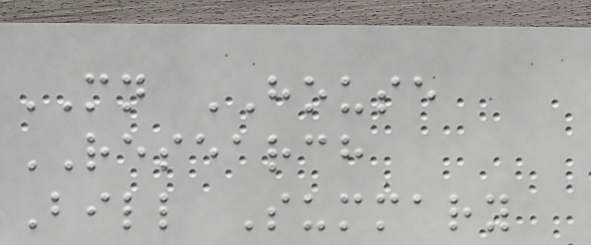MN HOUSE
RESEARCH
Bill Summary
